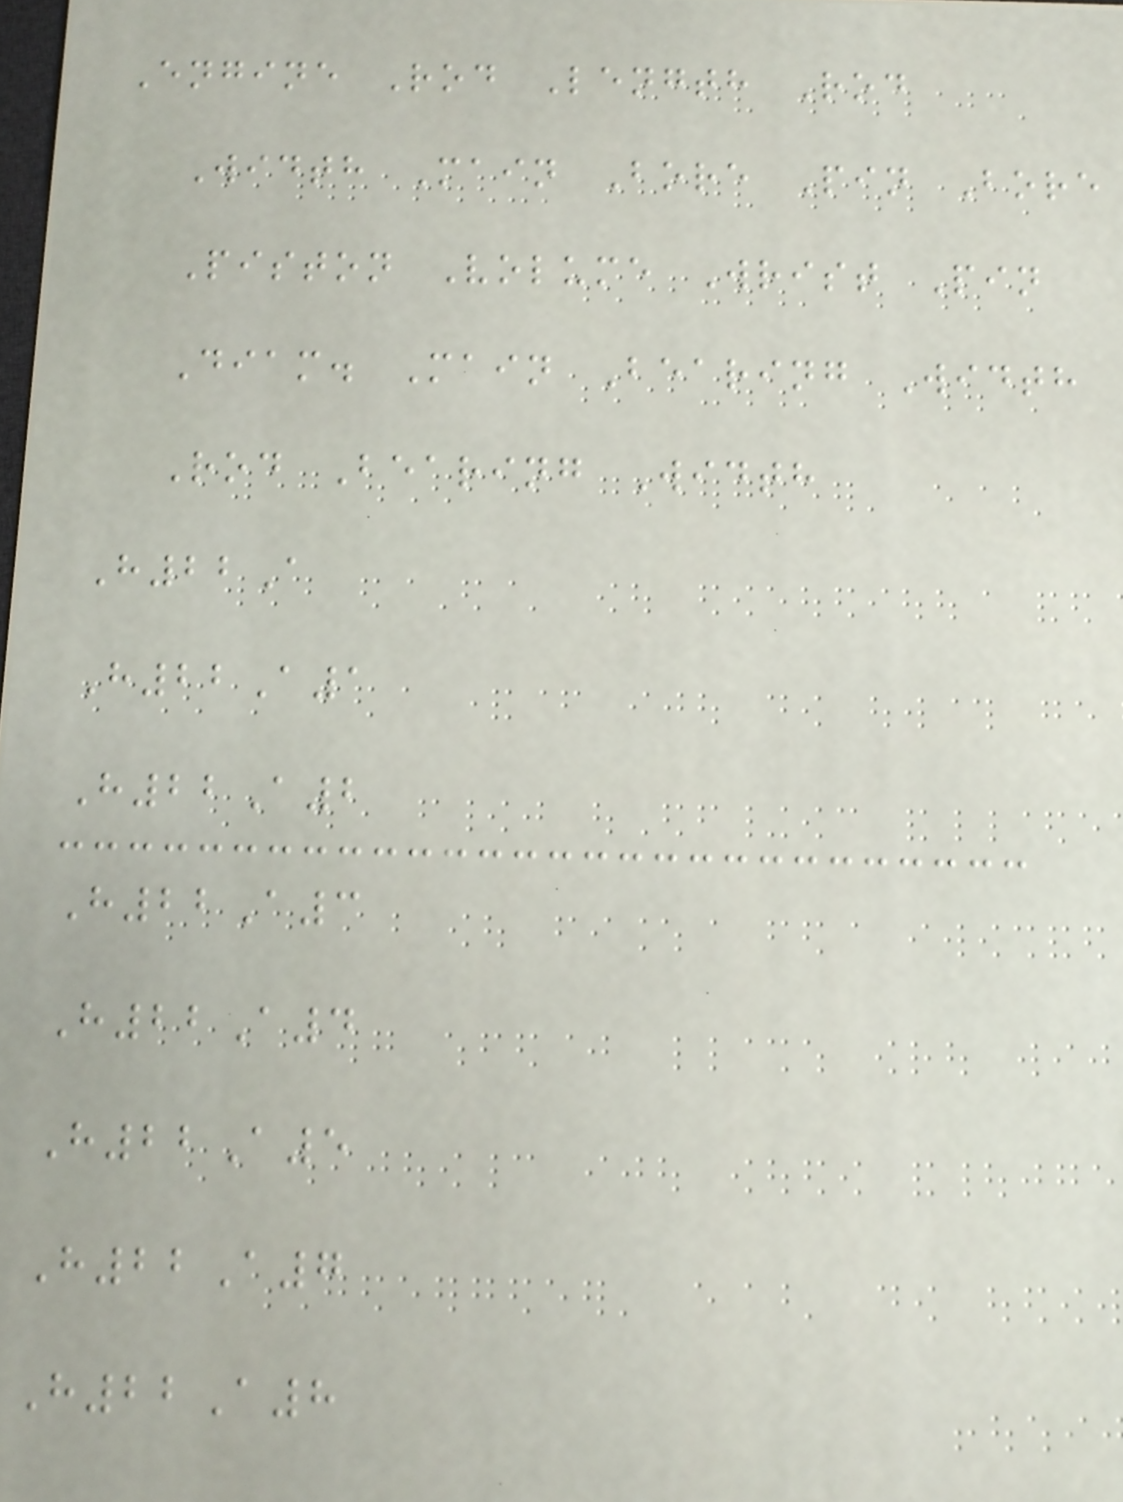Engine Rod Length Rod
Width Main Bore Pin Bore
Piston Volume Wrist Pin
Diam. Main Bearing Width
Rod Bearing Width
H22A
H22A1
H22A2
H22A3
H22A4
H22A5
H22A7
H22A8
